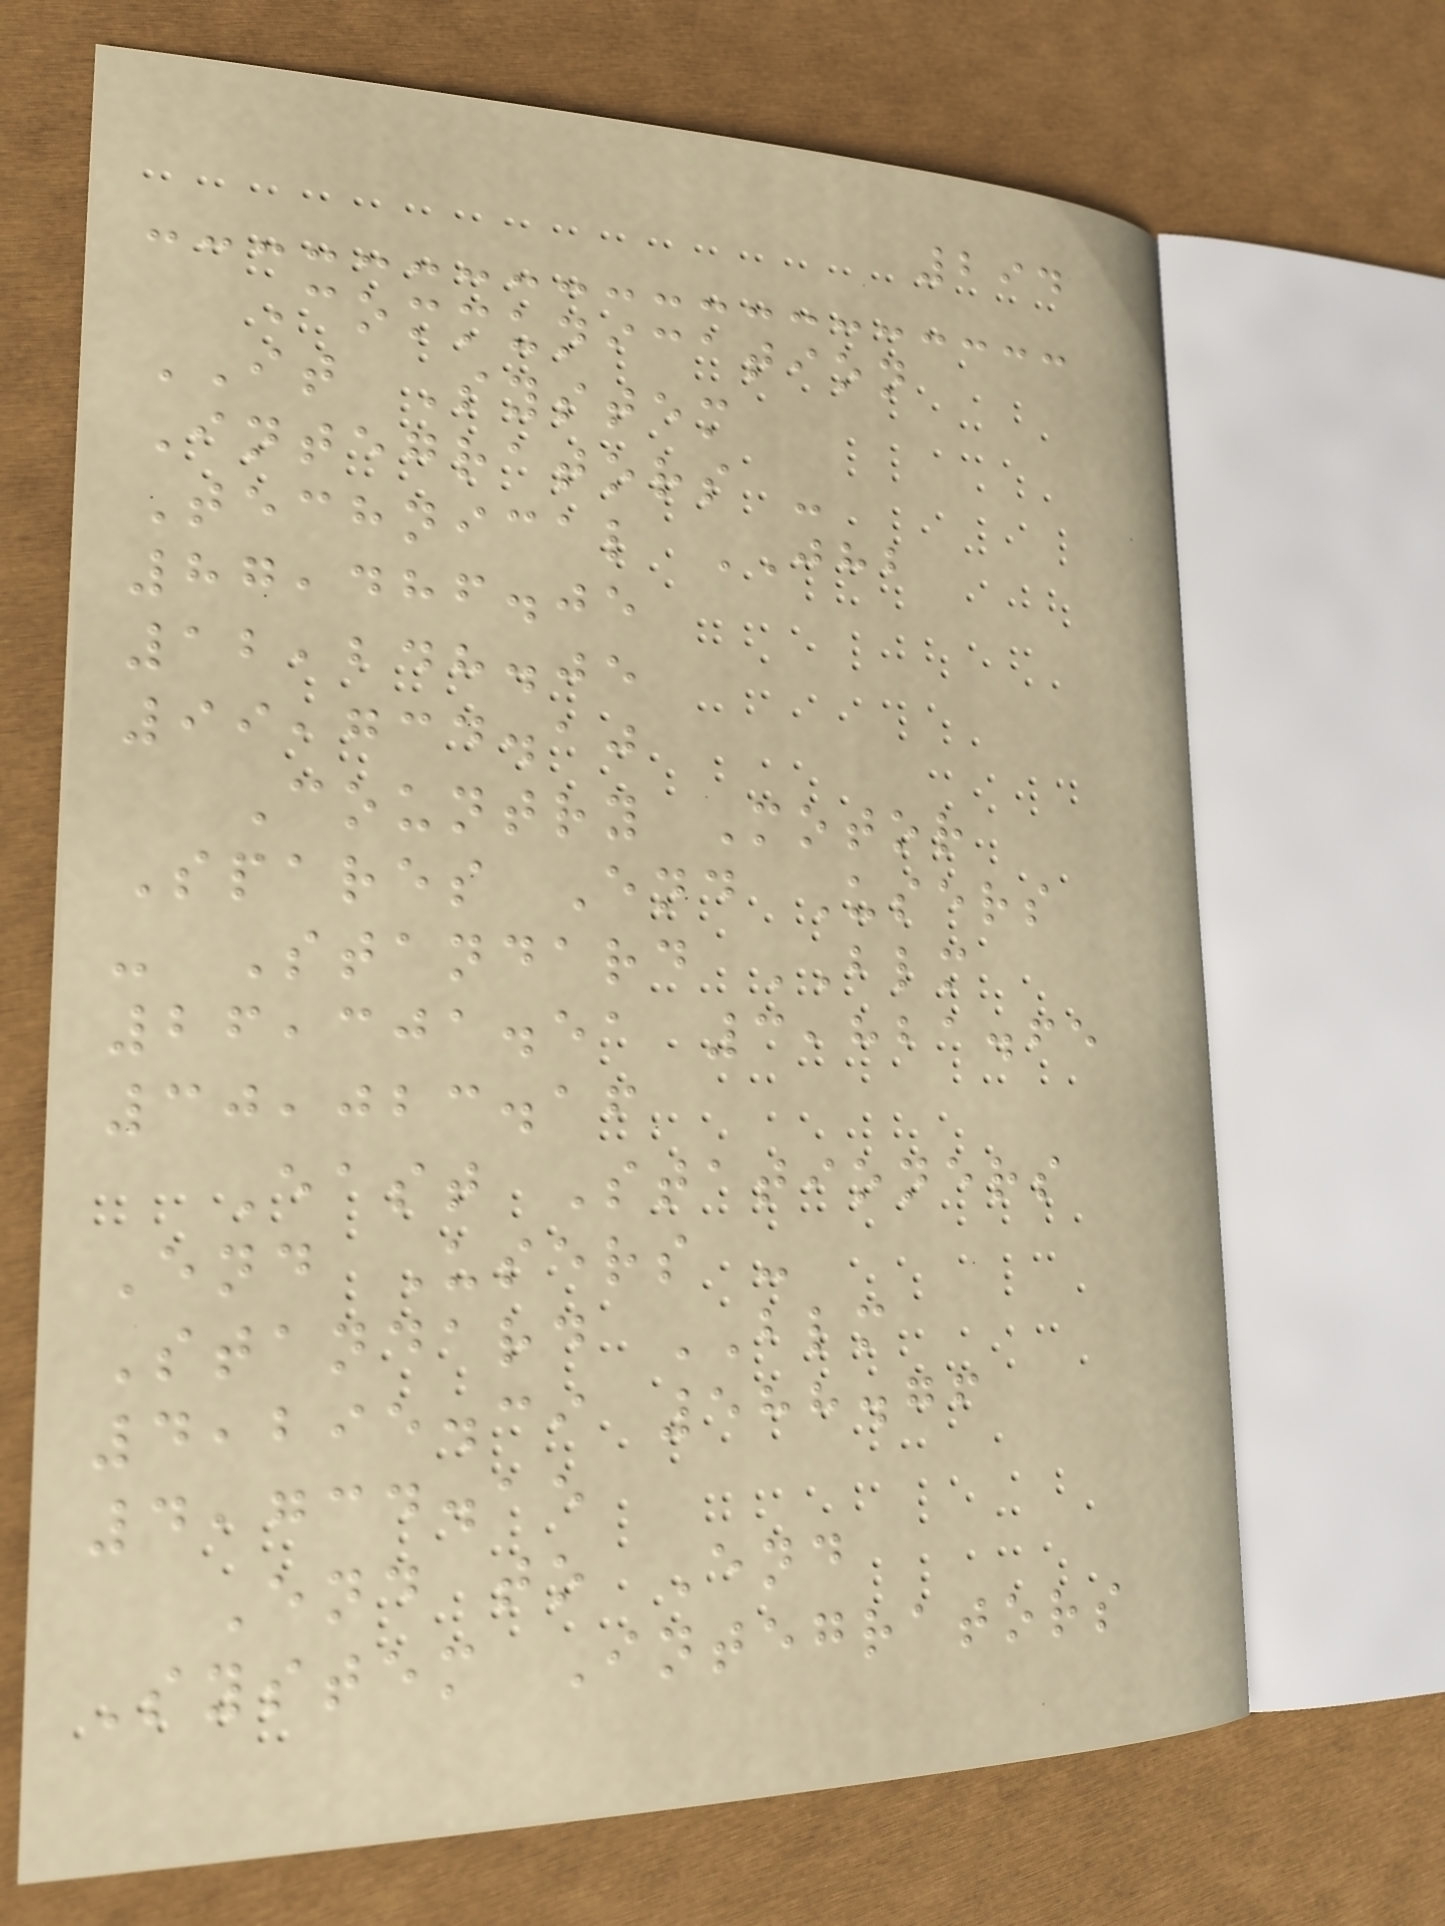294
Communication
IT System
Integrators -
Technical JHB
87,486.05
12,248.05
99,734.10
Country Motor
Spares End Users
- Standard BLM
26,301.51 3,821.65
30,023.16
East Stationers
End Users -
Standard BLM
4,295.39 588.76
4,734.15
End to End
System Integrators
